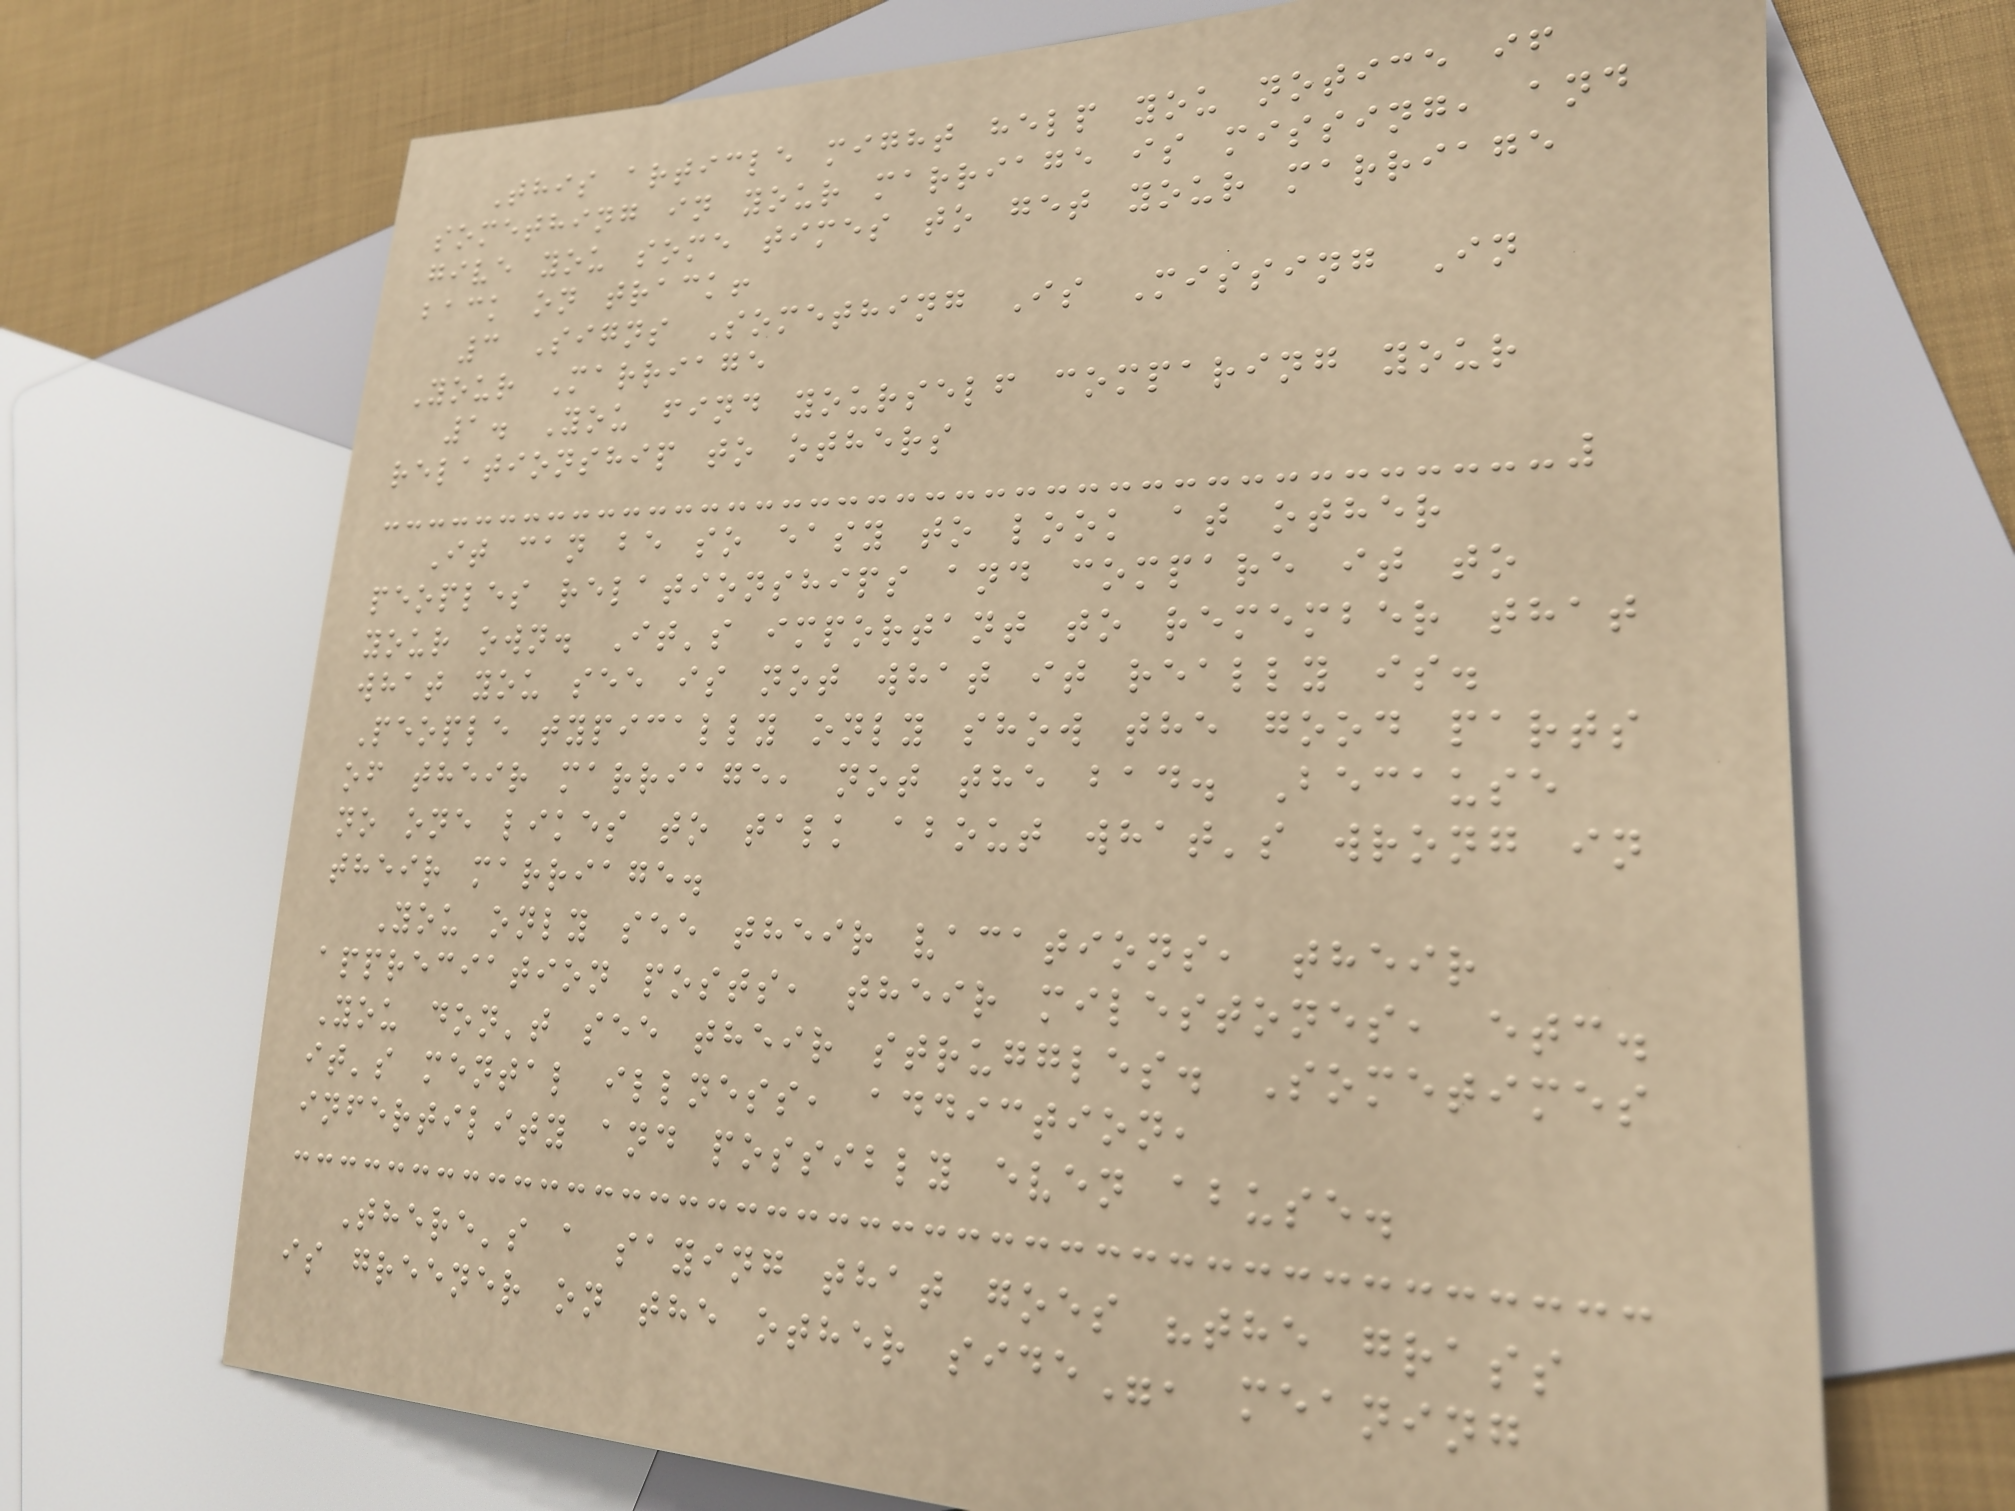This article might help you notice if
something in your marriage is missing, and
give you some times to get your marriage
back on track!
3 Signs Something Is Missing In
Your Marriage
1. You find yourself comparing your
relationship to others
It can be so easy to look at other
peoples relationships and compare it to
your own. It's important to remember that
what you see is not what it really is.
People typically only show the good parts
of their marriage, not the bad. Because
no one likes to talk about what's wrong in
their marriage.
You only see their vacations, their
appreciation posts, their milestones, etc.
You don't see their struggles. Sometimes
it's mental illness, addiction,
infertility and possibly even abuse.
There's a saying that goes "the grass
is greener on the other side", meaning
